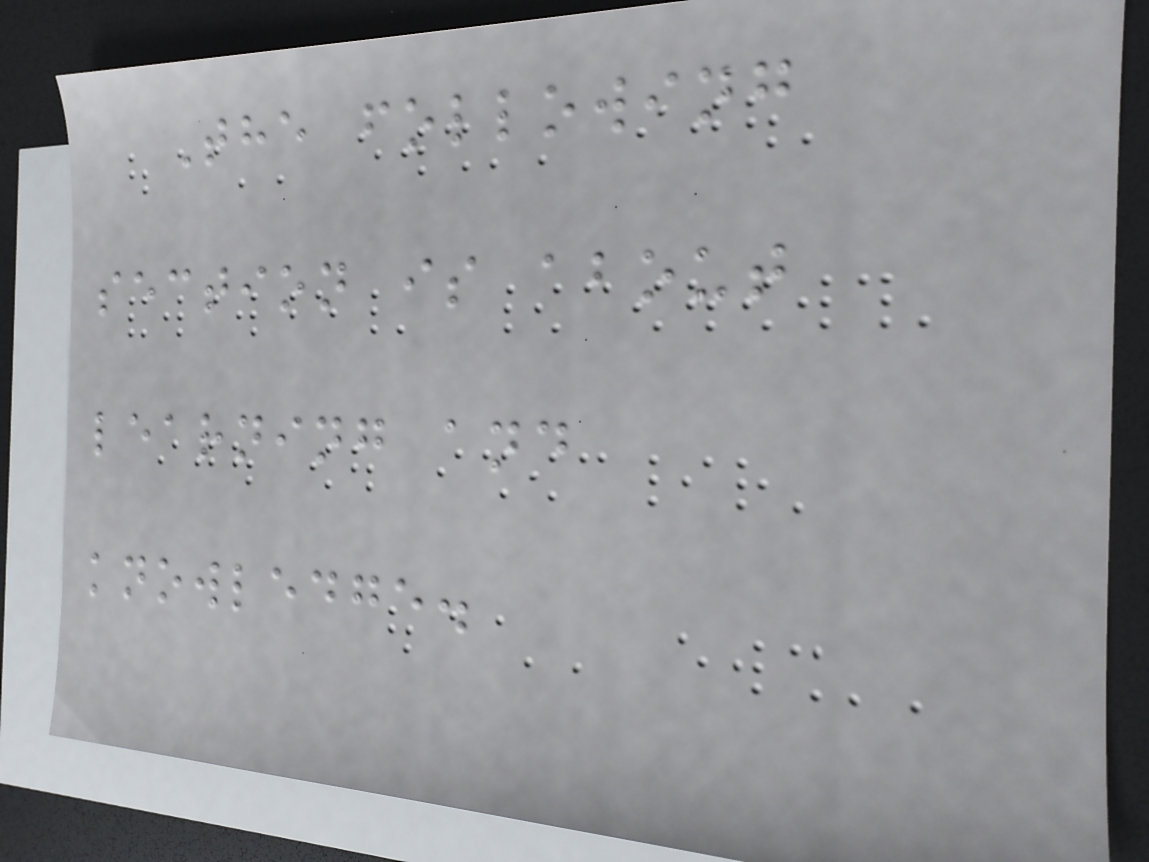The following
section is about
learning and
knowledge.
